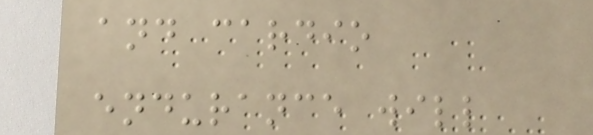and cardio
endurance will
